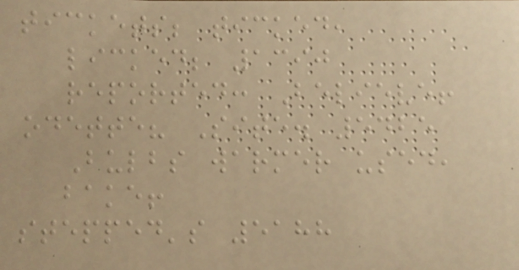tickets; ticked,
licked; 1390
reported: Believe!
odette? Site. 5425
Bulbs warmer used,
bake!
stepped's 5188
